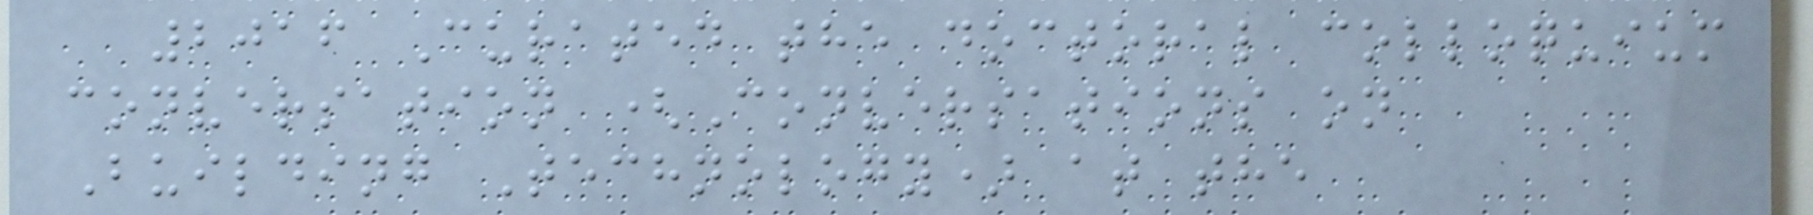2016 Curated the doctoral colloquium
conversation (Conversations on
Building Technology) at the
